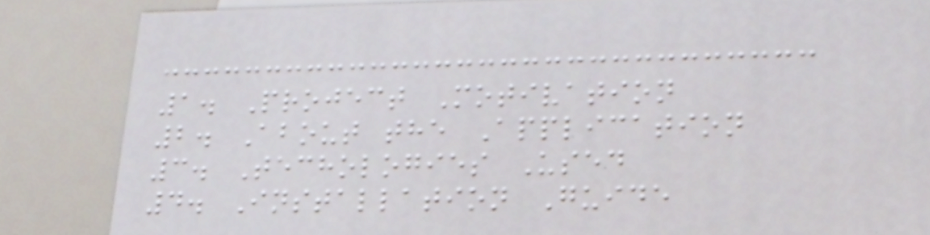1. Project Motivation
2. About the Application
3. Techologies Used
4. Installation Guide
